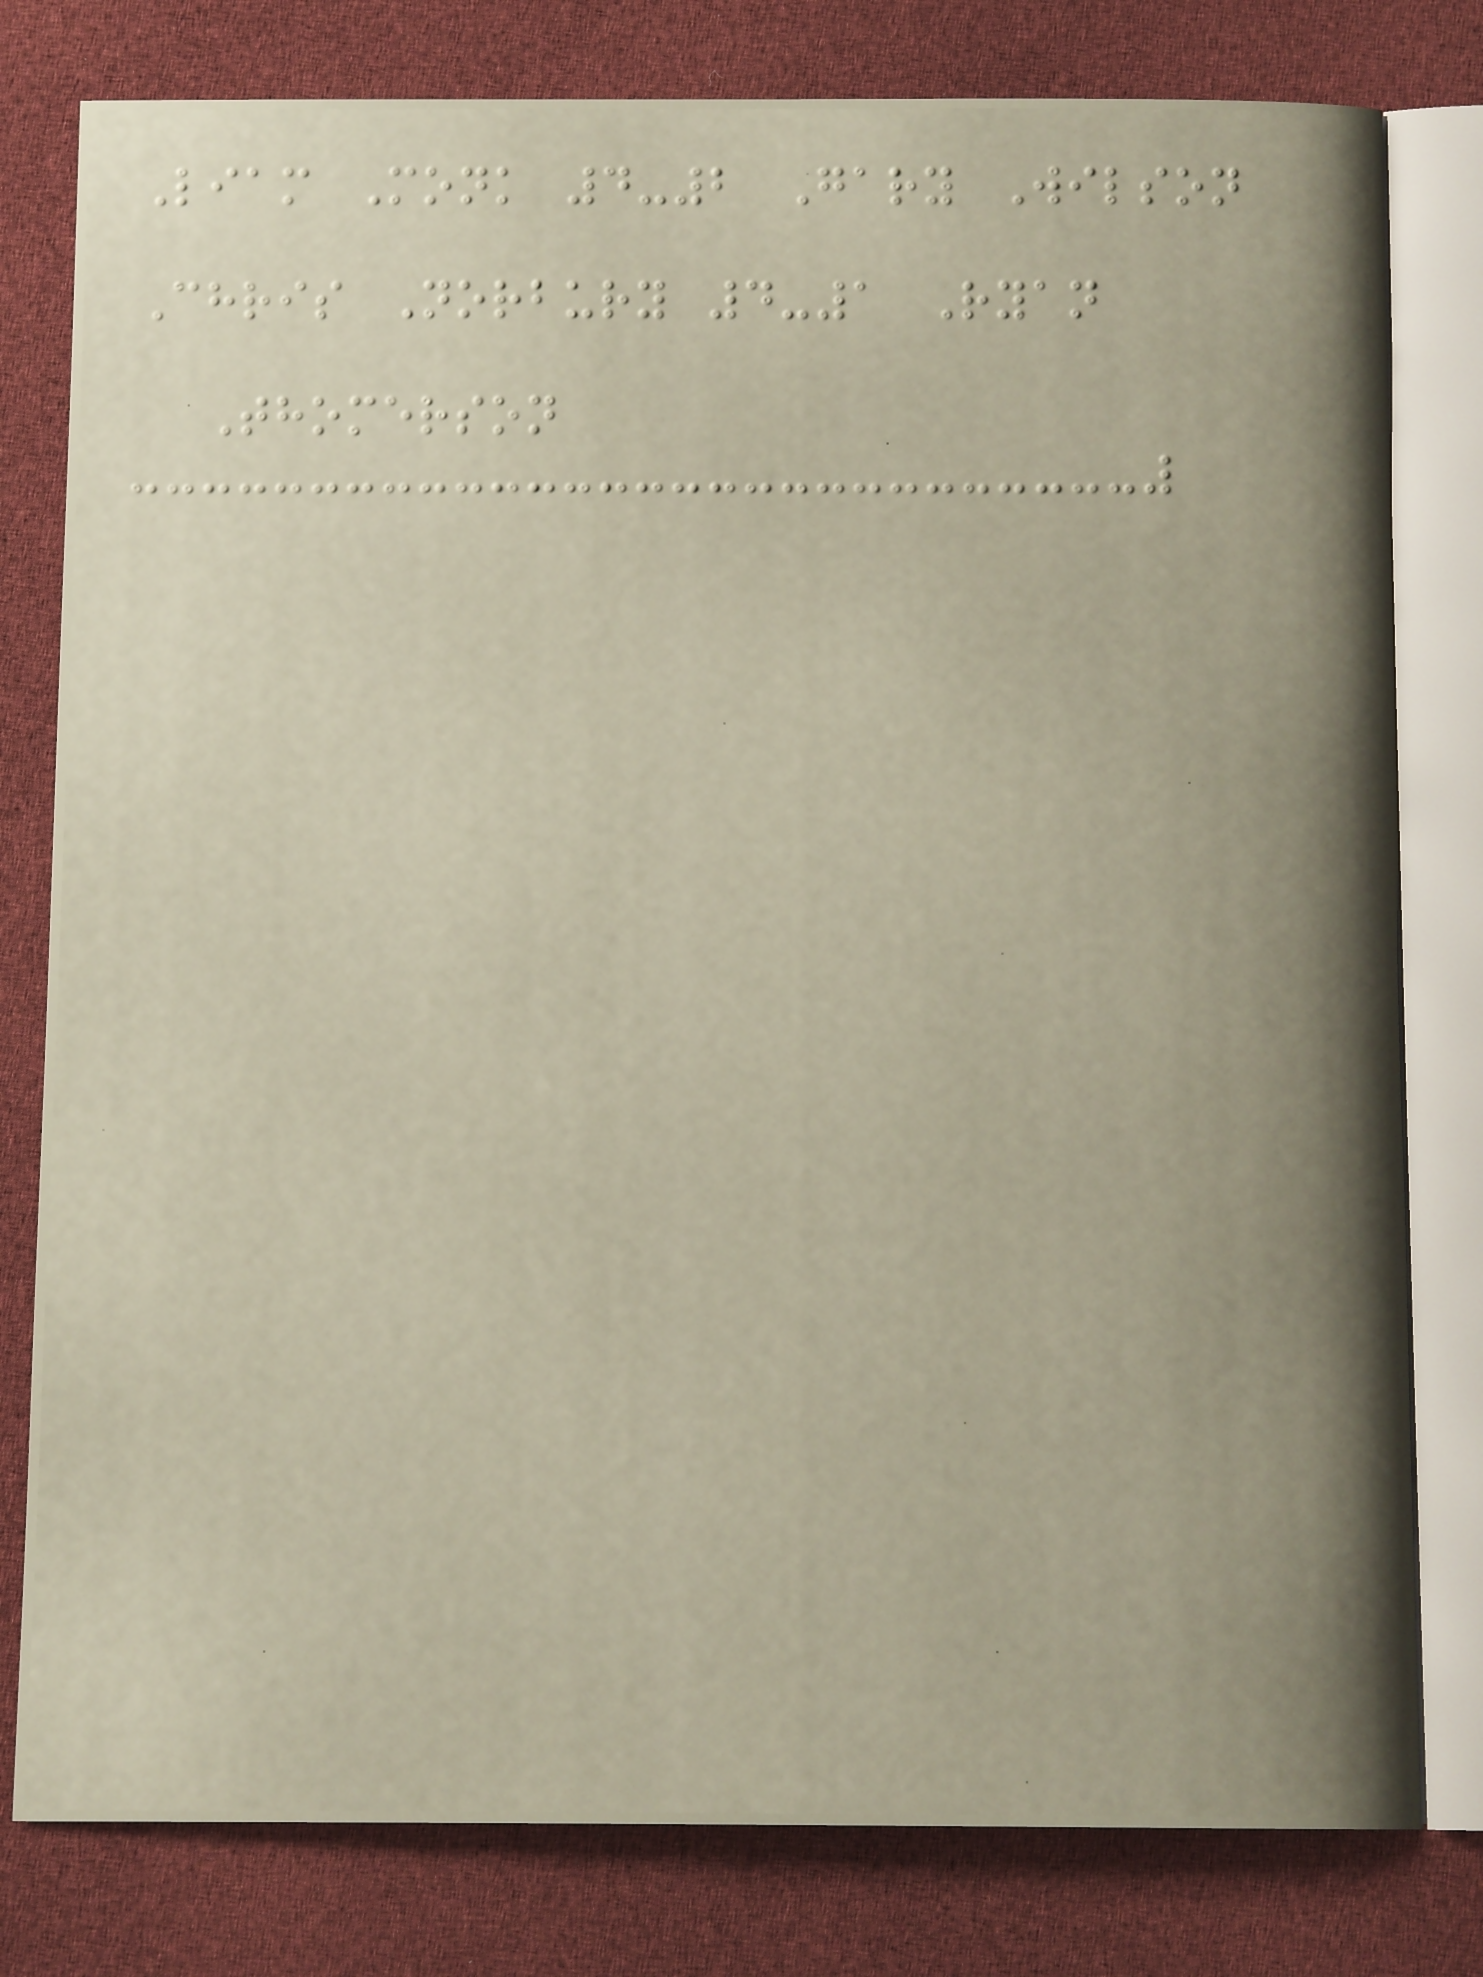Liam Monk 4-2 Gary Wilson
Chris Norbury 4-1 Ryan
Thomerson
